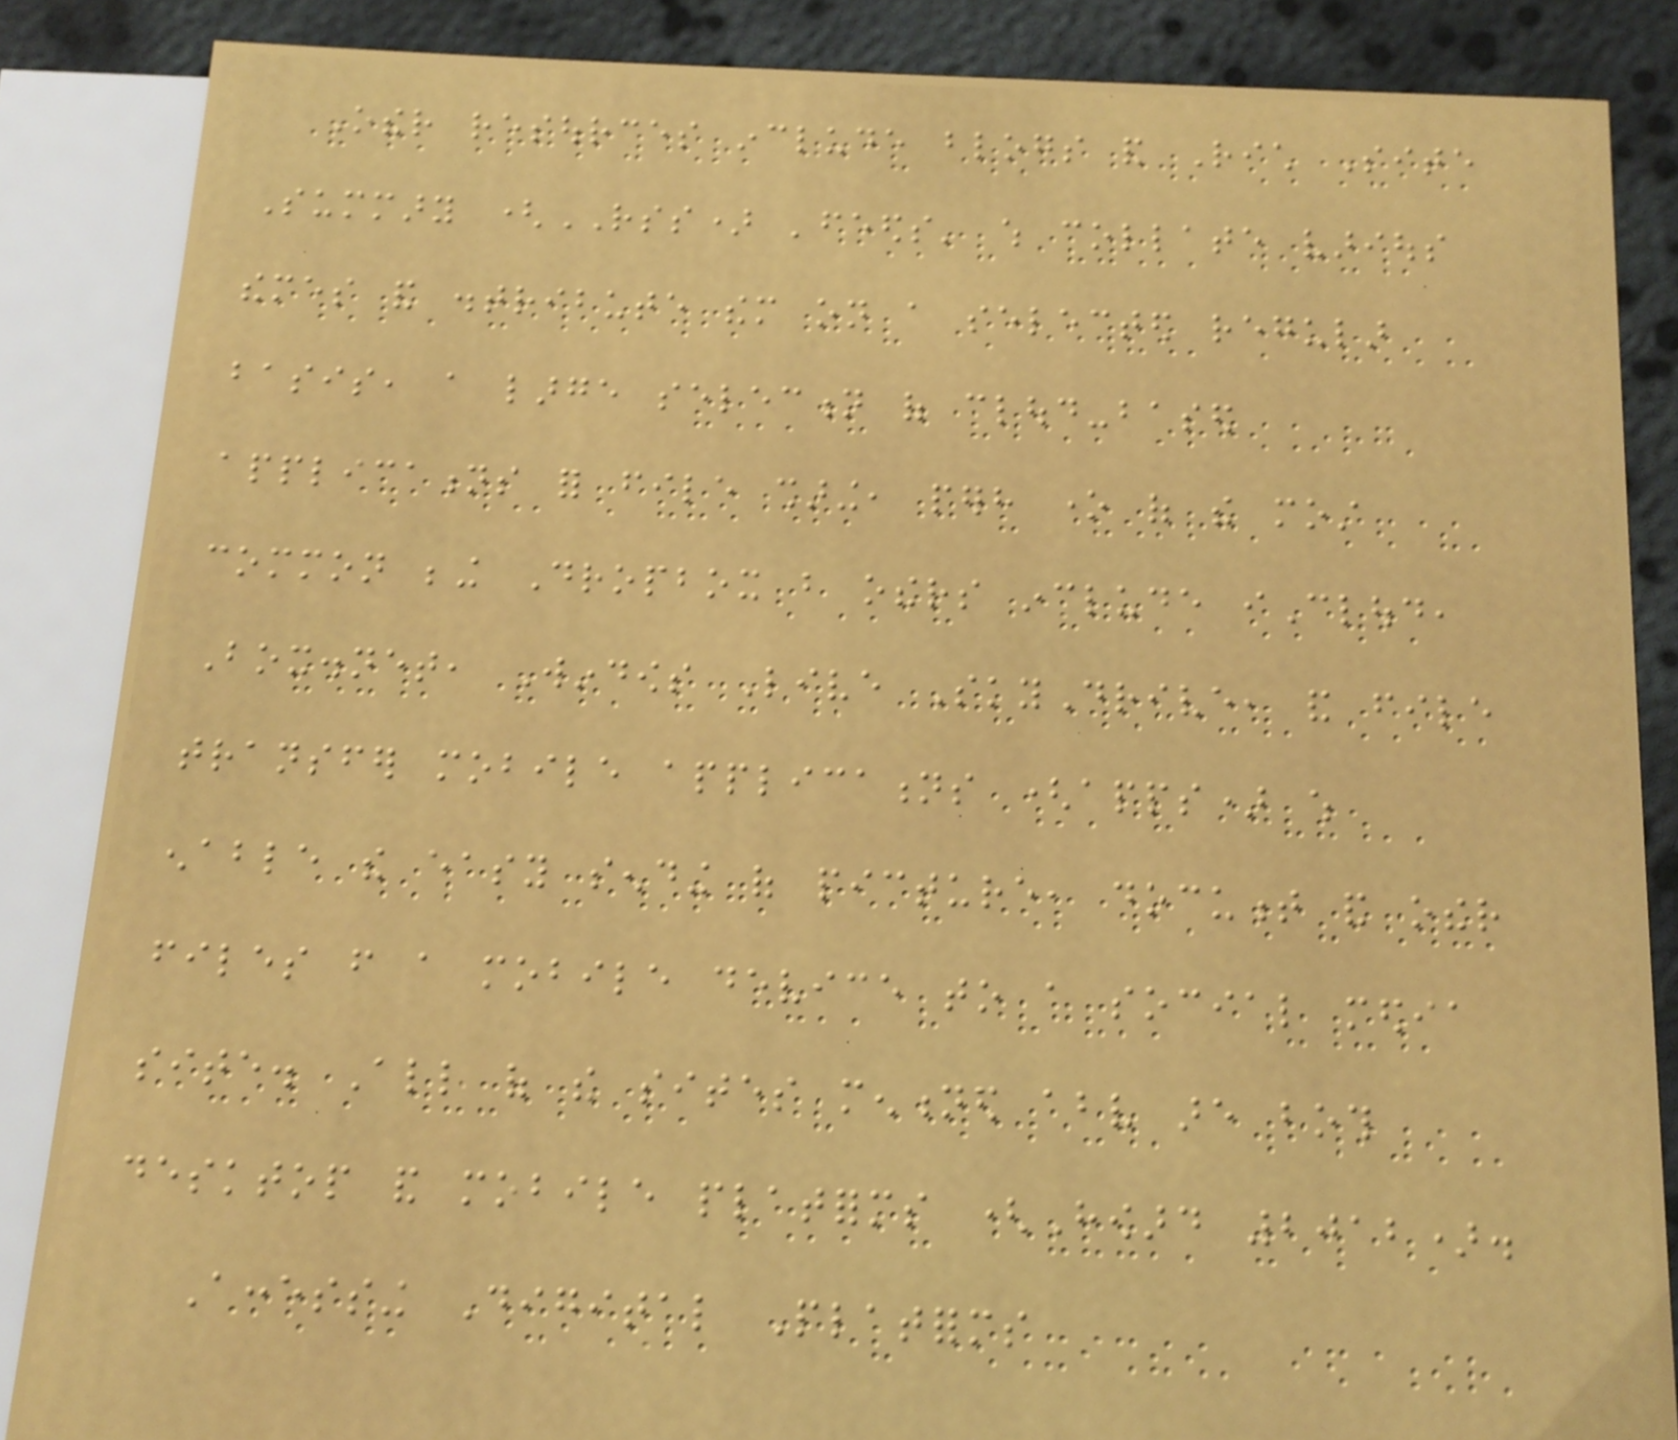Other resources include blogs and Rich Site
Summary (RSS) 'feeds' which collate various
themes and distribute them on a selected regular
basis, a large selection of cloud-based
applications for file sharing, perhaps one of the most
common being Dropbox but others include iCloud,
Box.net, Windows Live SkyDrive, and file
transfer mobile applications (apps) which
enable the easy sending of picture, document and other
files from a mobile device to a social media
site. All of the sites mentioned above are both
desktop and mobile platforms (Howard 2012).
Accessing Digital Platforms
